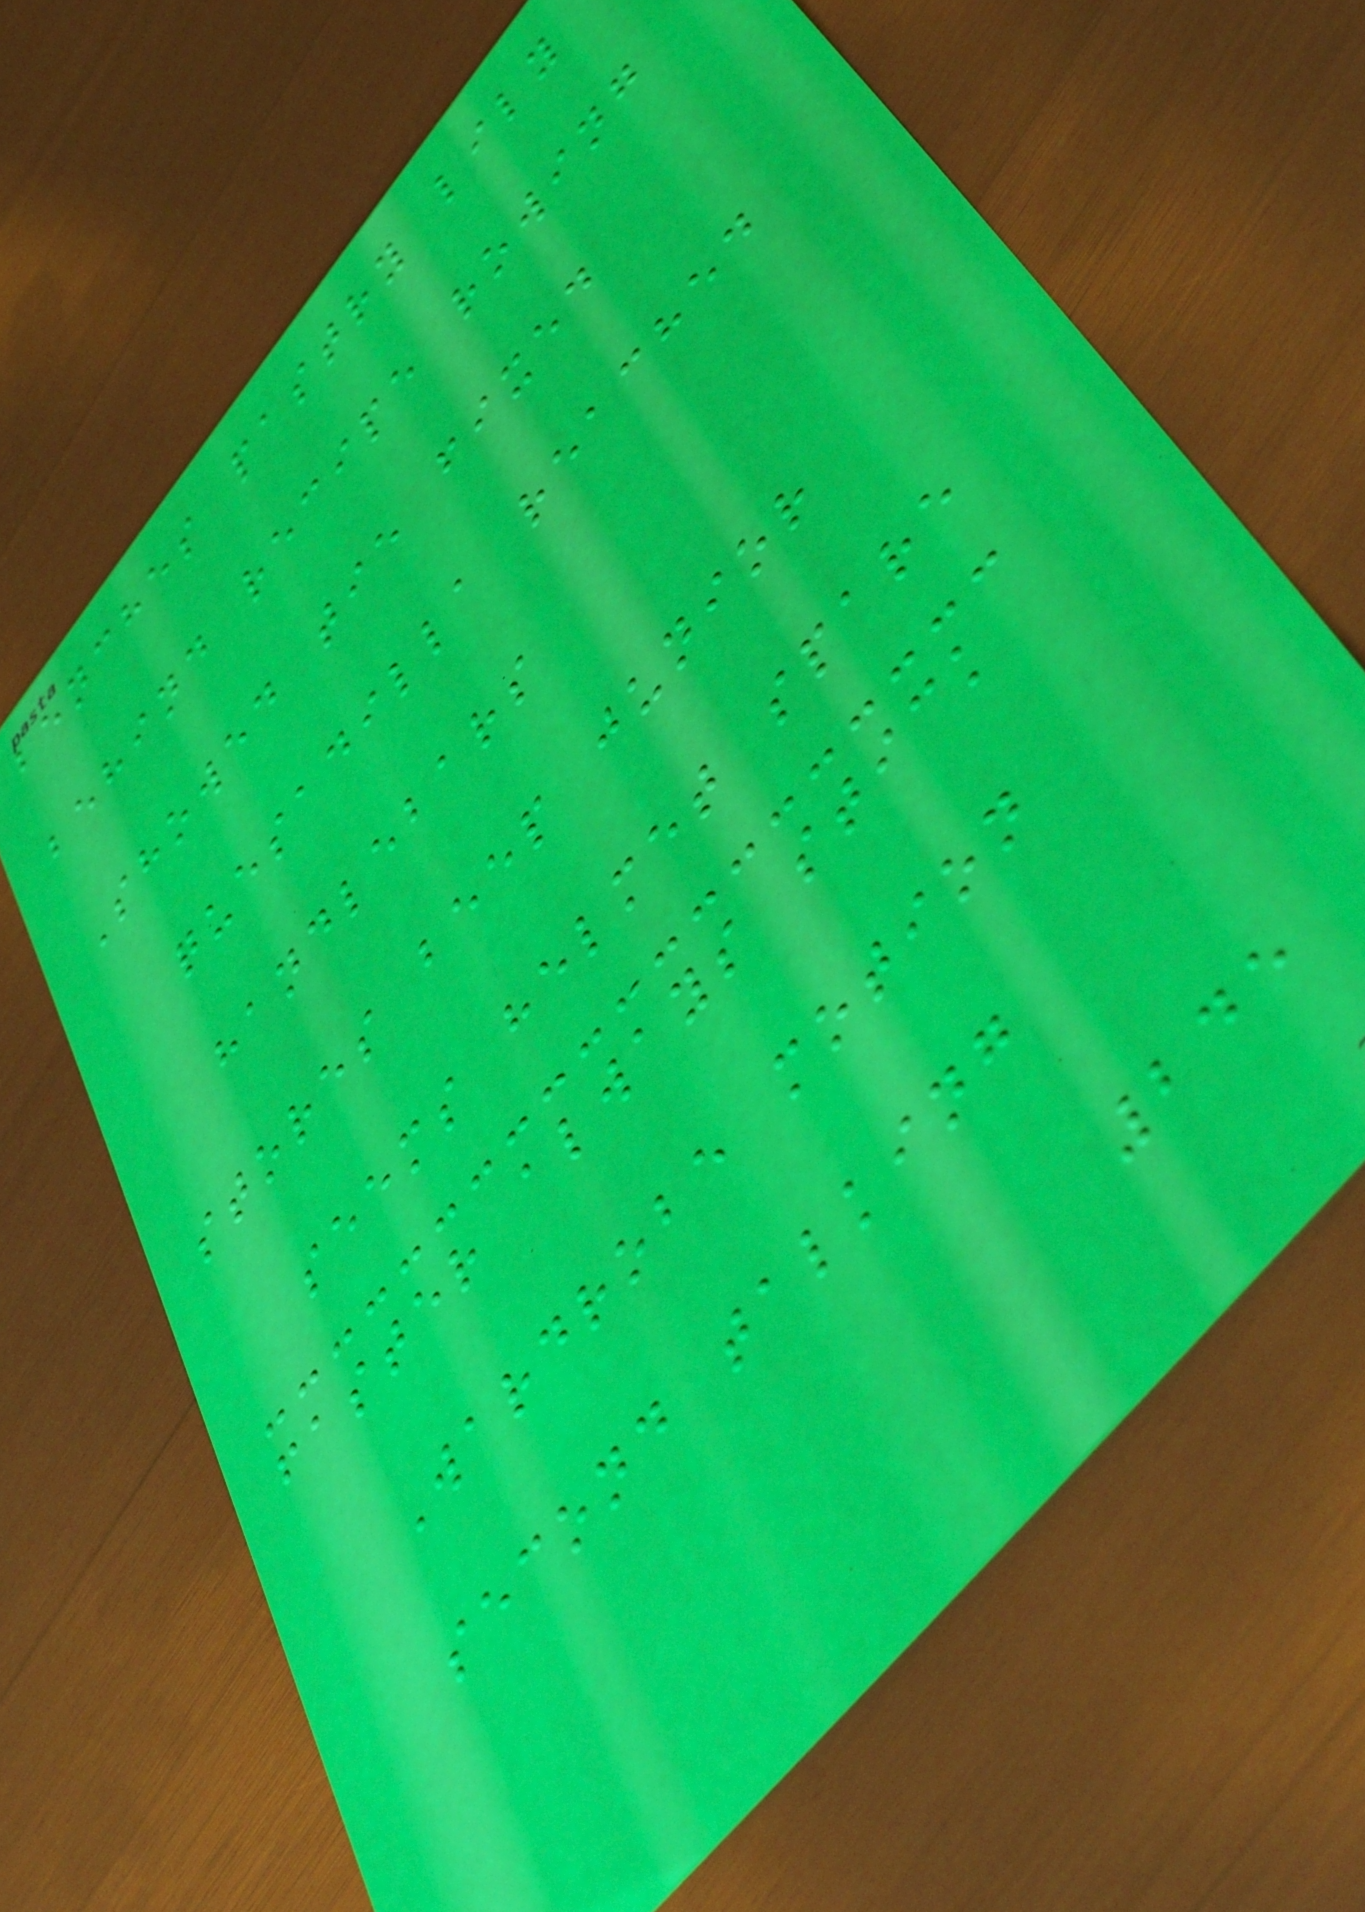benches pastry lily
behind recipe rowing
Showed tie fixed
quesadilla reached
handlebars
stores beep junior
seems helmet spare
faster always stick
Wardrobe motion
second talking
245
